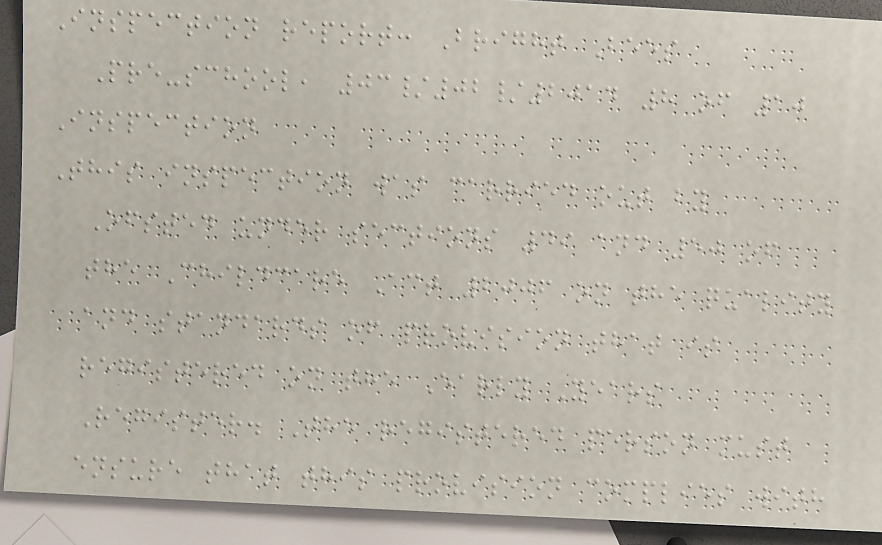Inspection report: Bright Bees
Pre-school, 03/02/2014 8 of 10
Inspection
This inspection was carried out by
Ofsted under sections 49 and 50 of
the Childcare Act 2006 on the quality
and standards of provision that is
registered on the Early Years
Register. The registered person must
ensure that this provision complies with
